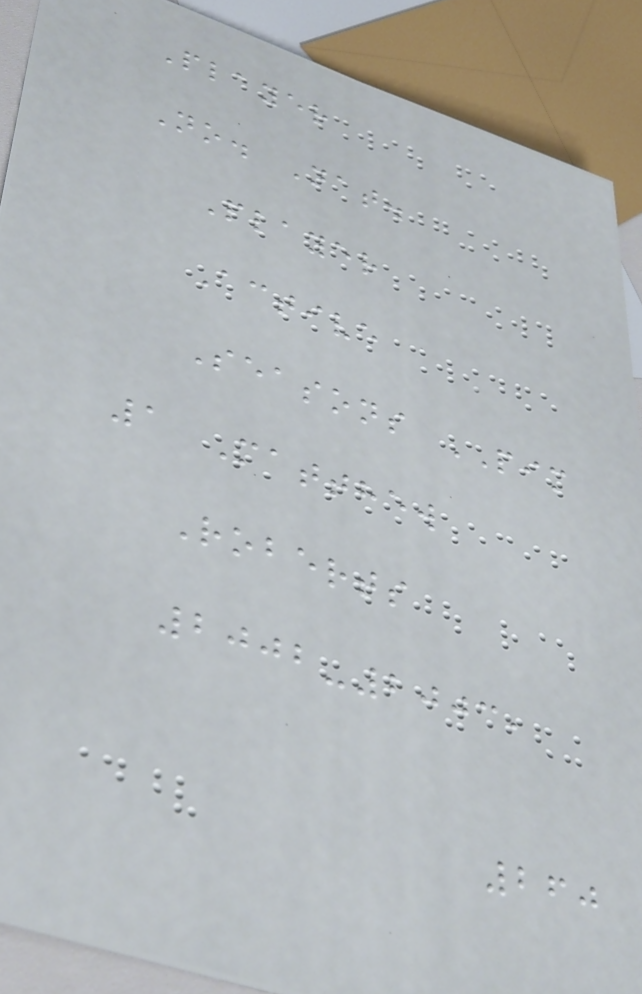Player
No. Nat.
Player
Active
Seasons PIM
1 Matthew
Roberts
2002-2003,
260
